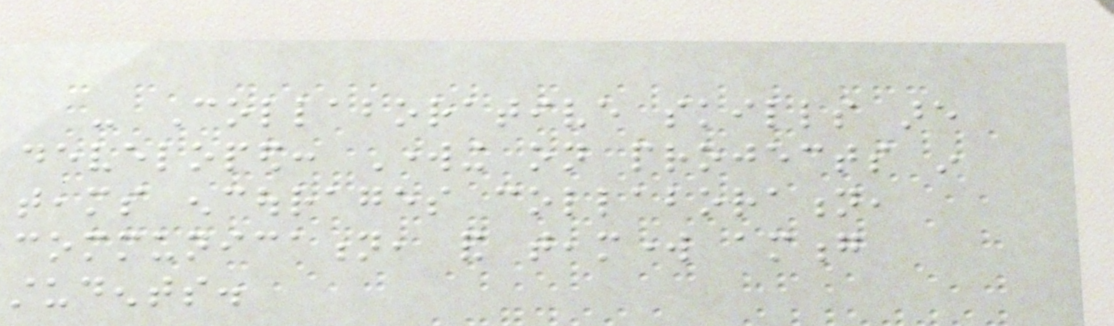- Collaborative skills are
developed: Working on projects in
teams encourages collaboration,
communication, and teamwork among
students.
